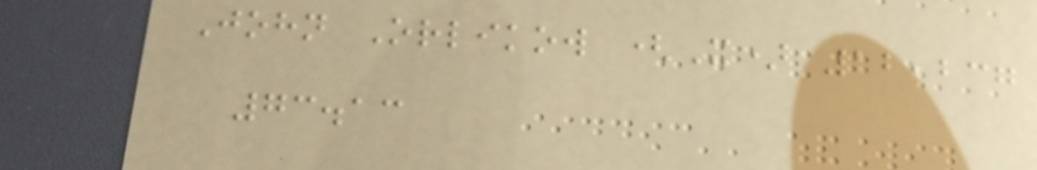John Orlikow (X) 12,237
73.13
